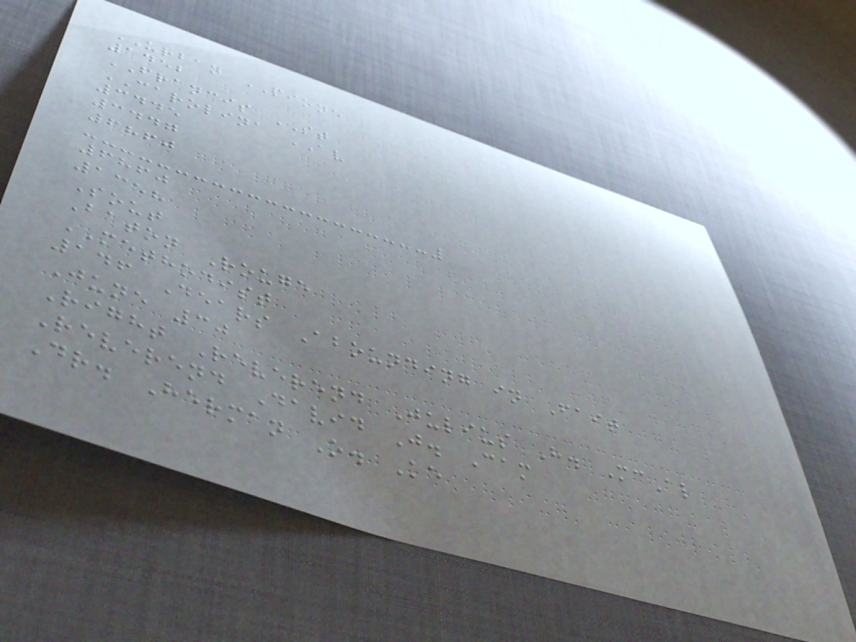URBAN PIONE
1452
FRANCIS ST
CAROLINA AV
3445
3447
6860
6860
1358
Sout
Baton Rouge
METHODIST
146 Dears Abounding in Fait
June 30
Right Reverend Julius H. McAl
Reverend David J. Cam
Dr. Herman O. Ke
